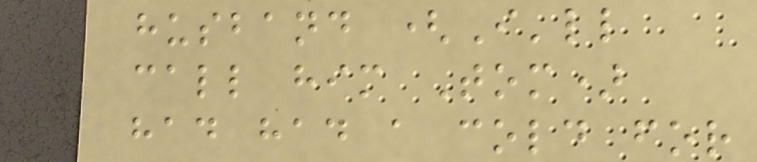husband (I'll
call him Tom)
had had a cold for
